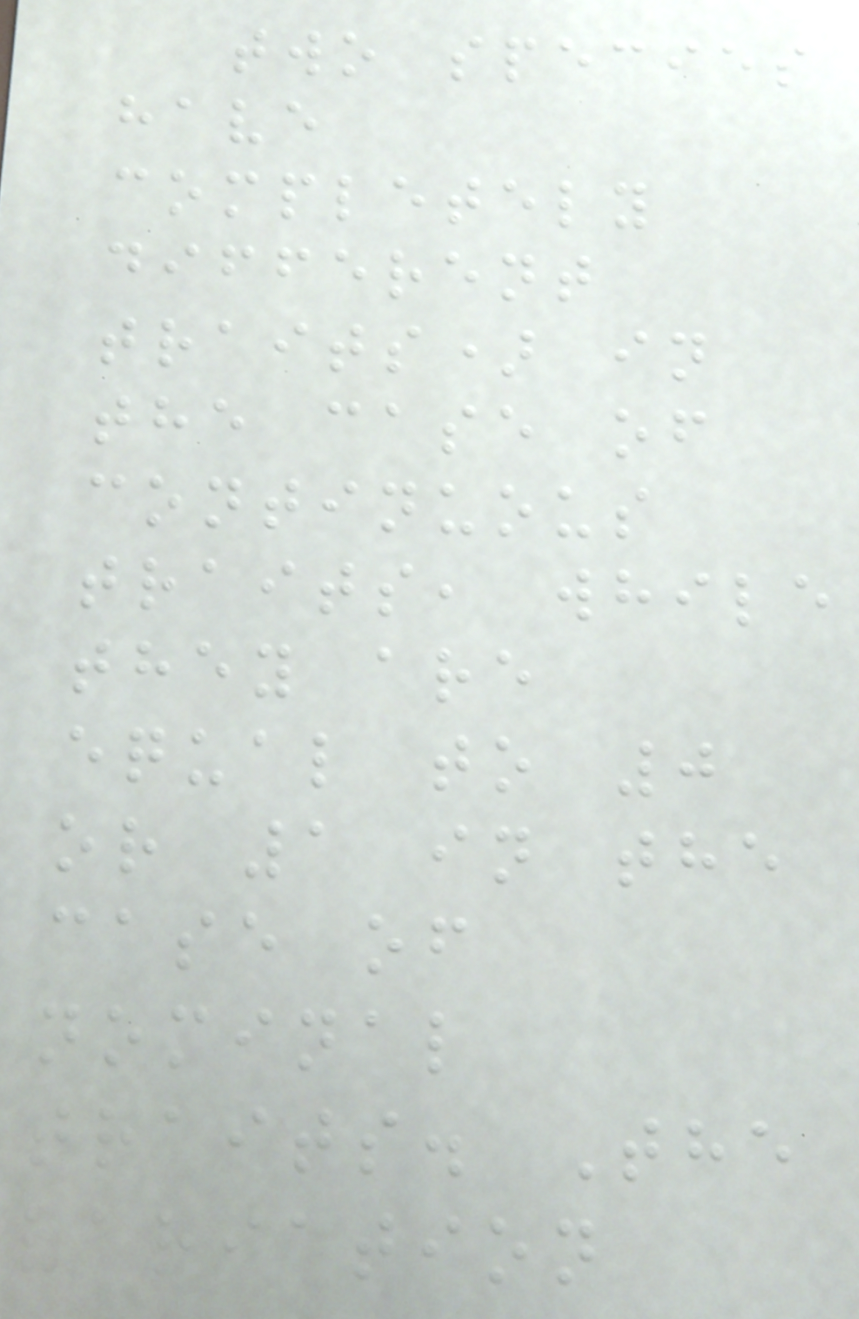two species
have
completely
different
traits) in
the case of
continuous
traits, while
they are
equal to 0
or 1 in the
case of
nominal
traits. The
variation
